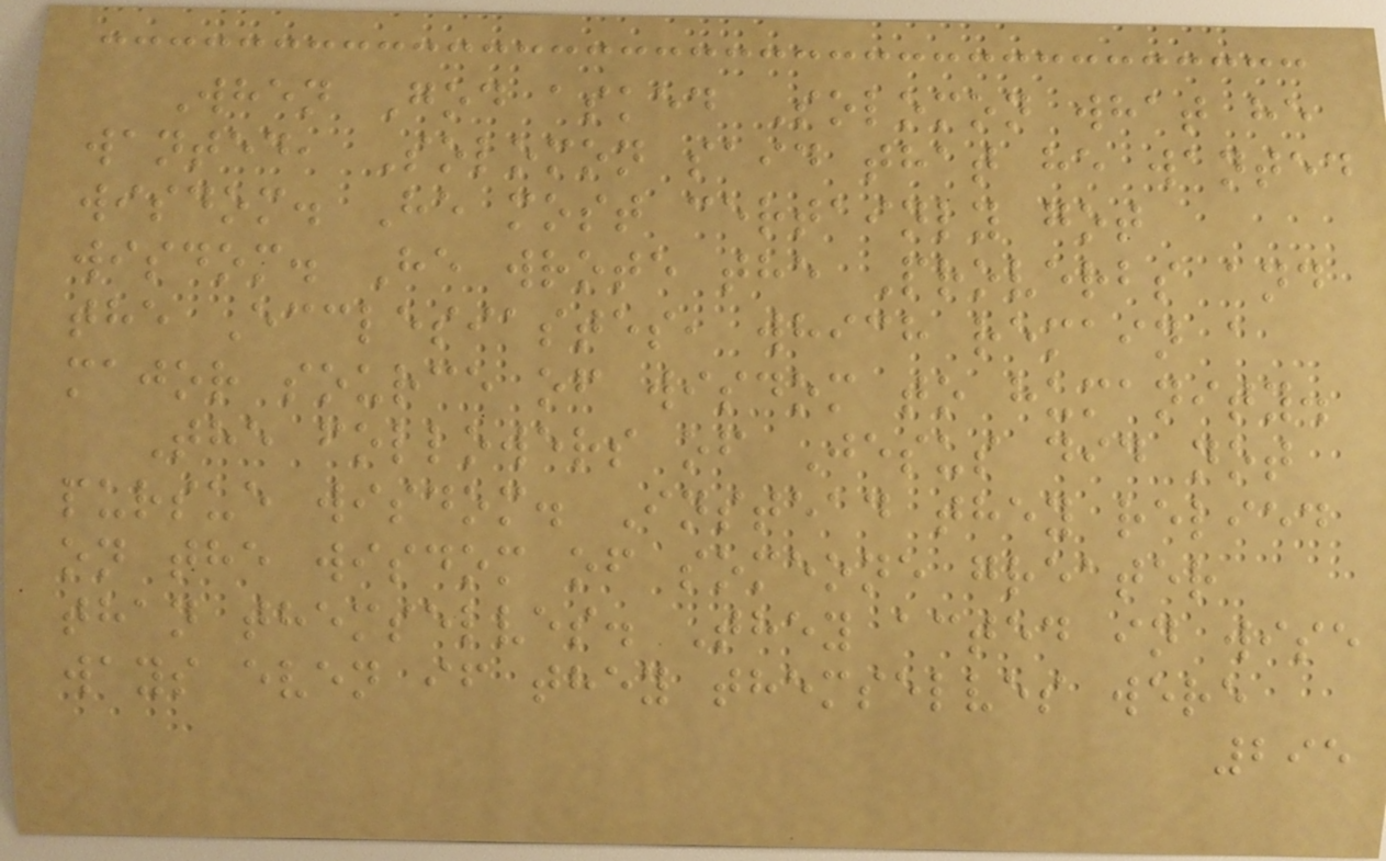When God asked Solomon what he
wanted, Solomon said that he wanted
wisdom. He most certainly got
wisdom. He wrote the Proverbs and
the Ecclesiastes, which remain a
major source of wisdom to humanity.
The followers of Jesus did not
pursue wisdom. Instead they relied
on the wisdom of someone greater
than themselves. They acted in wise
ways even if they themselves were
295
